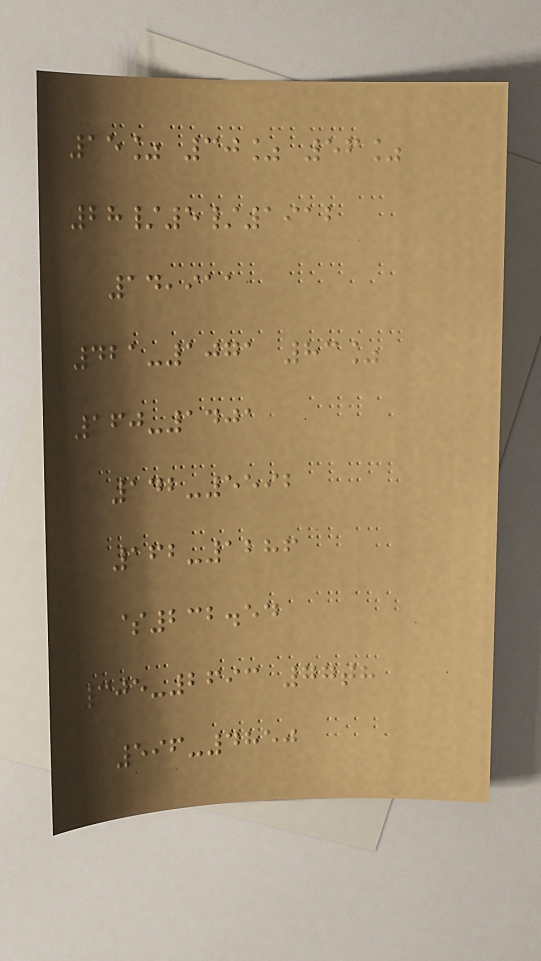15% 30% 56%
28/5/1912
14,911
421-1071 83%
160-1401
142-5592
162-1286
$232.54
305-2693 77th
596-4850
